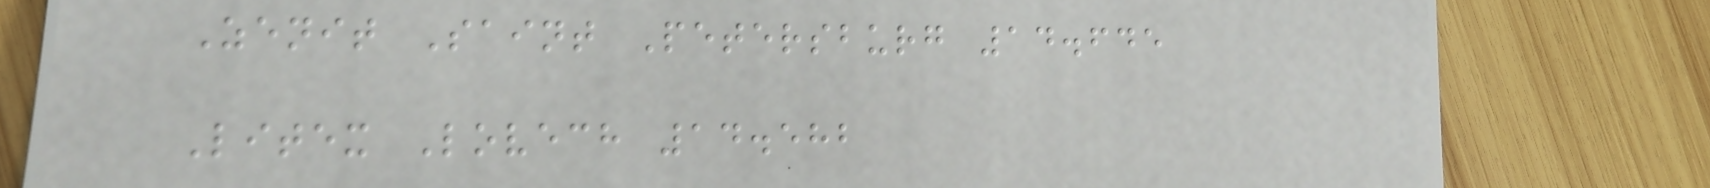Zenit Saint Petersburg 14.645
Litex Lovech 14.582
